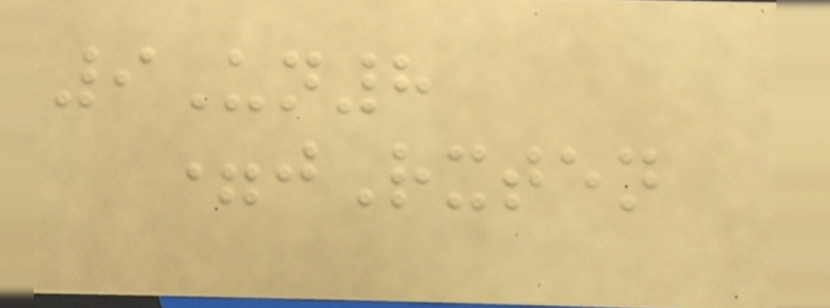9Un8
=jRxten
